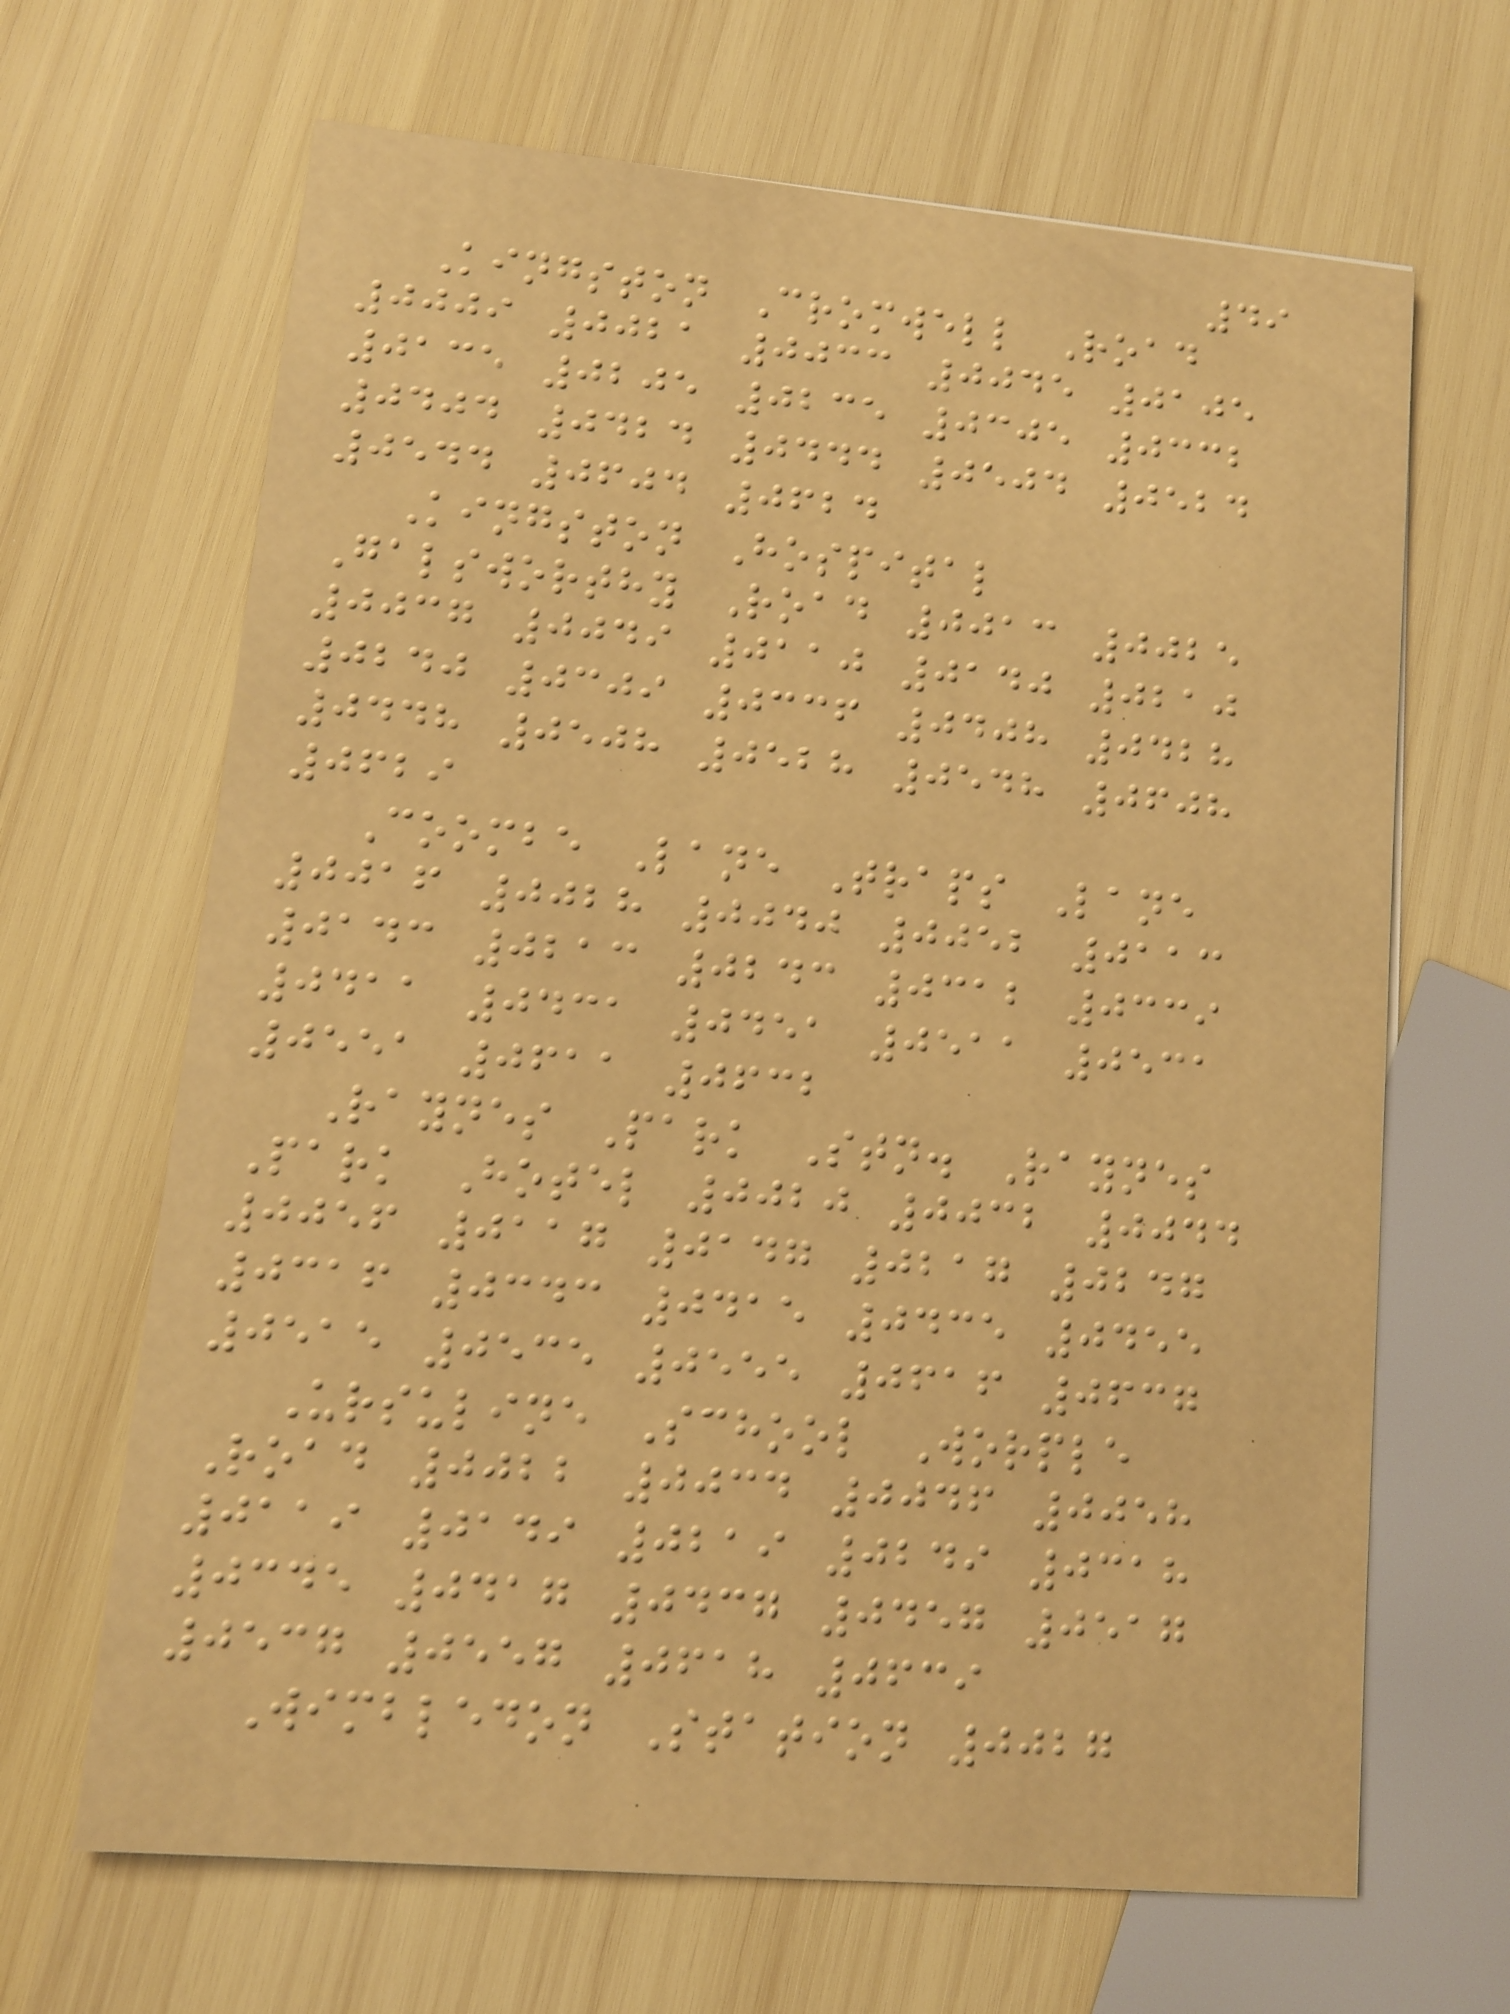49
Kingston Cromwell Road
0009 0021 0033 0045 0105
0135 0205 0235 0305 0332
0404 0424 0444 0504 0524
0544 0604 0624
Kingston Hospital
Galsworthy Road 0013 0025
0037 0049 0110 0140 0210
0240 0309 0336 0408 0428
0448 0508 0528 0548 0608
0629
Coombe Lane Traps Lane
0016 0028 0040 0052 0113
0143 0213 0243 0312 0339
0411 0431 0451 0511 0531
0551 0611 0632
Raynes Park Stn. Raynes
Park Hotel 0020 0032 0044
0056 0117 0147 0217 0247
0316 0343 0415 0435 0455
0515 0535 0555 0616 0637
Ursuline School Worple
Road 0022 0034 0046 0058
0119 0149 0219 0249 0318
0345 0417 0437 0457 0517
0537 0557 0618 0639
Wimbledon Station 0027
